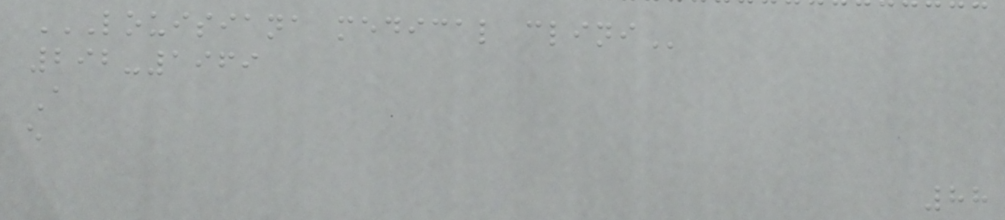LOUISIANA MEDICAL CLINI
292-1969
A
e
88
